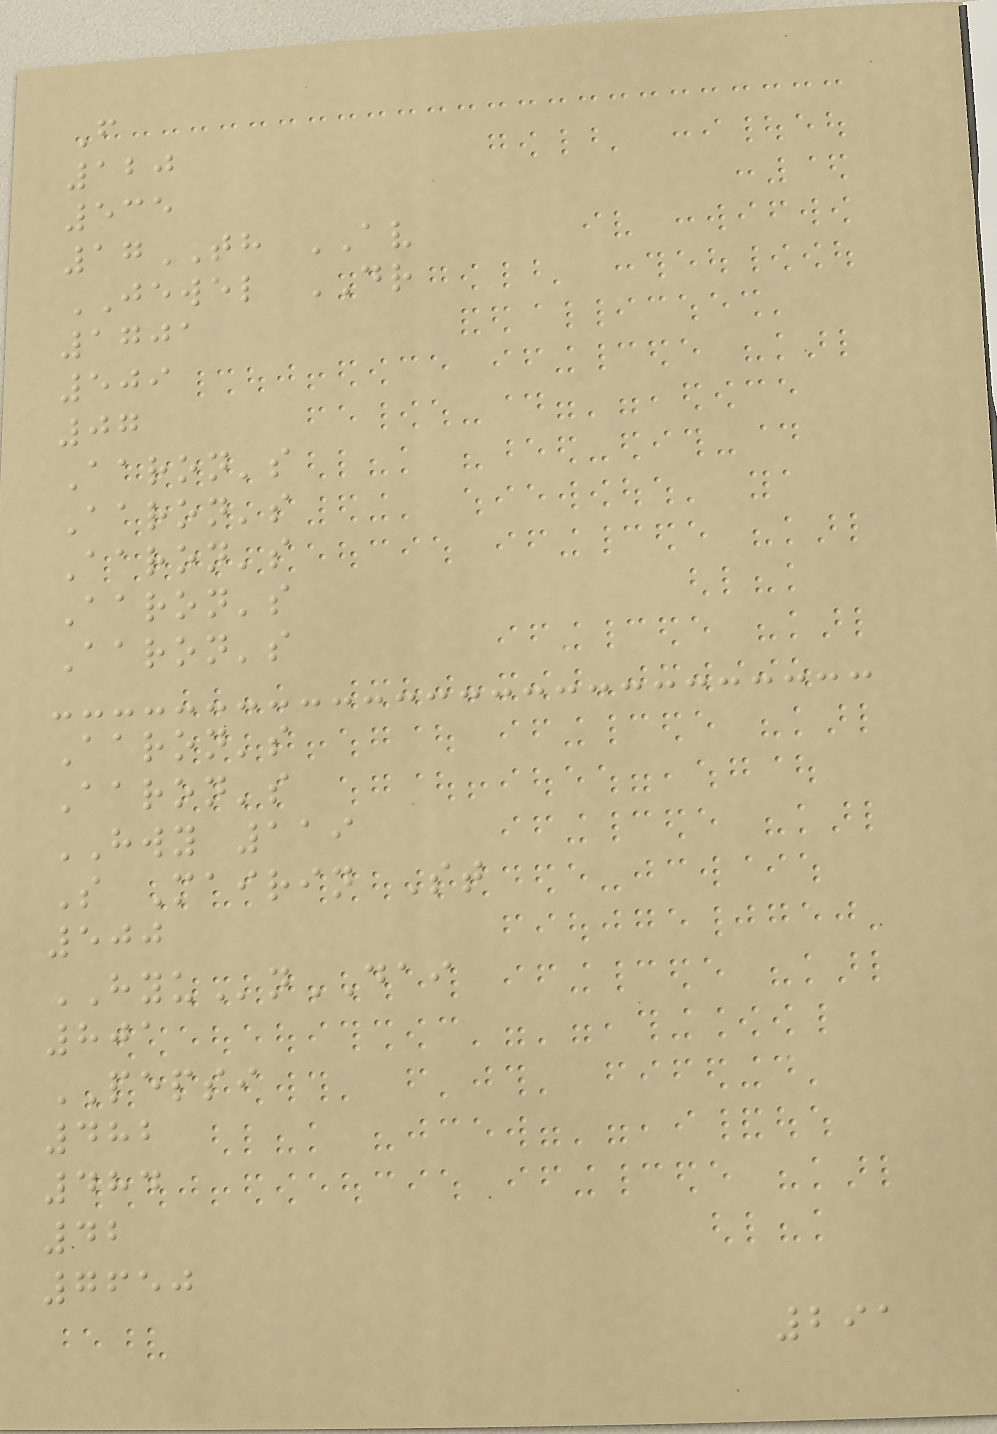F
120
535
17TH AV
JEWEL DR
1701
509
07
Aaron's
Aaron's
Aaron's
Aaron's
Aaron's
Aaron's
Aaron's
HWY 119
S Mairin St
500
HYUnDAI
801
PEPSI
482
484
42
7650
291
